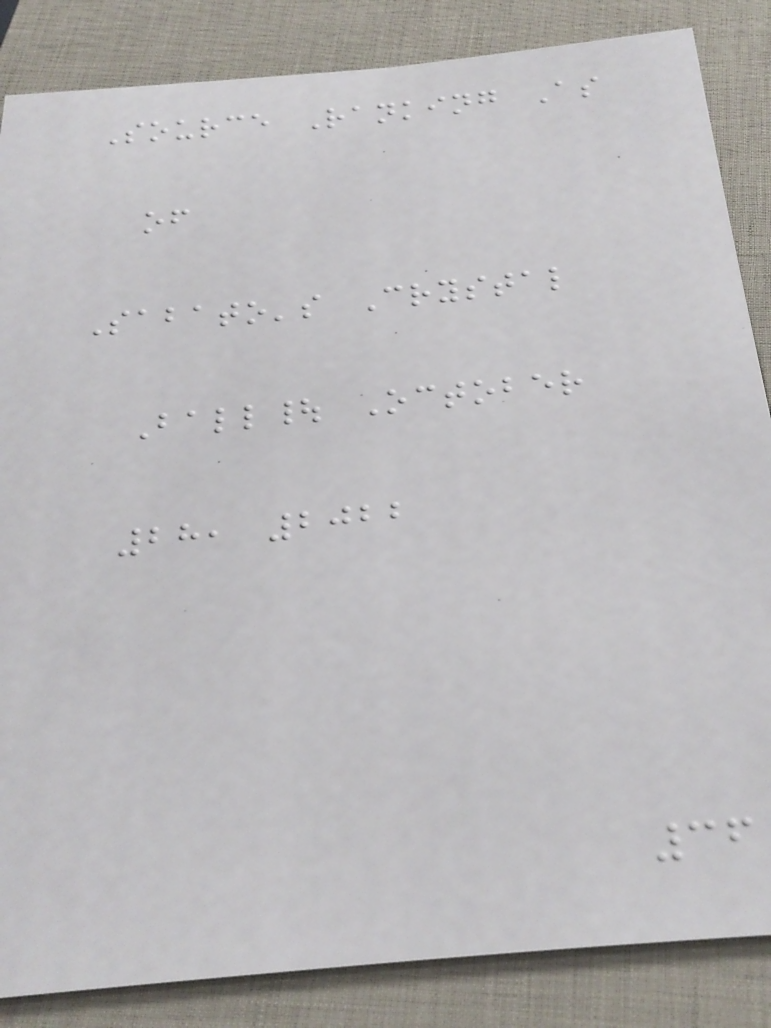Source Ranking As
of
Sabato's Crystal
Ball| October
28, 2022
36
